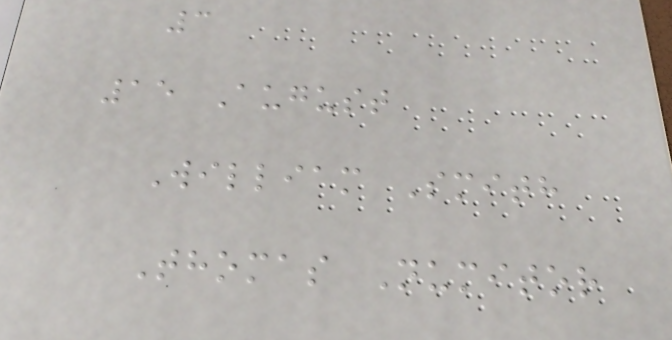3
15 August
William Smith
Thomas Numitor
